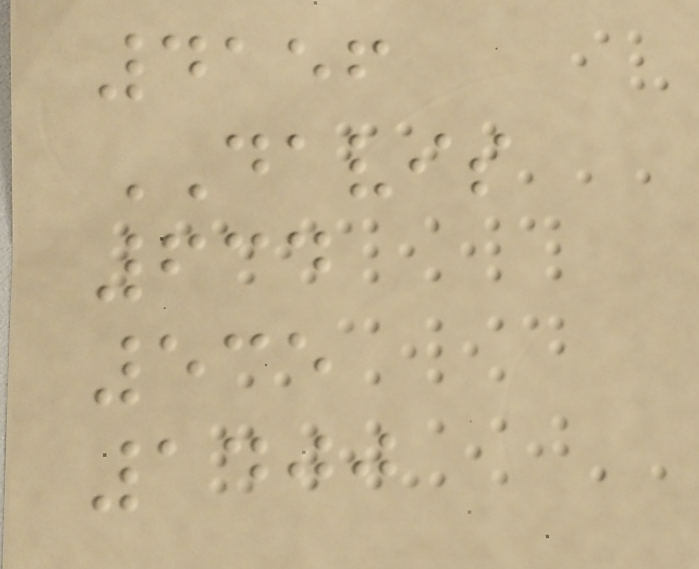4156
DAVIS
634
535
1400
